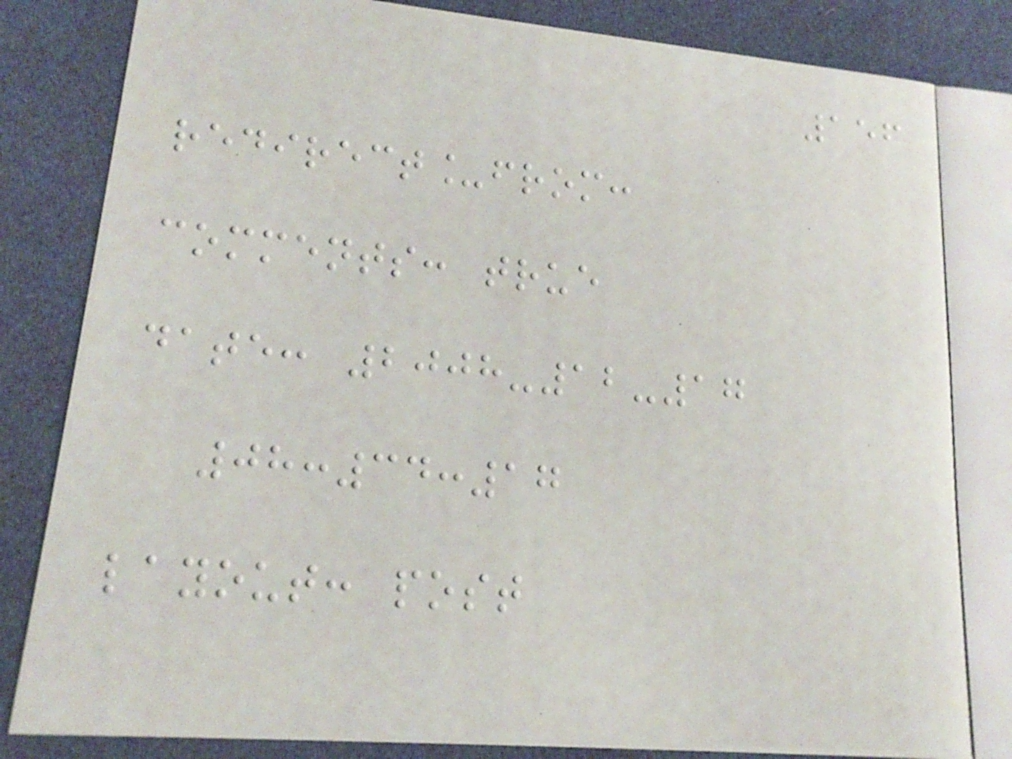156
redirect_from:
comments: true
date: 2008-12-17
08:34:17
layout: post
